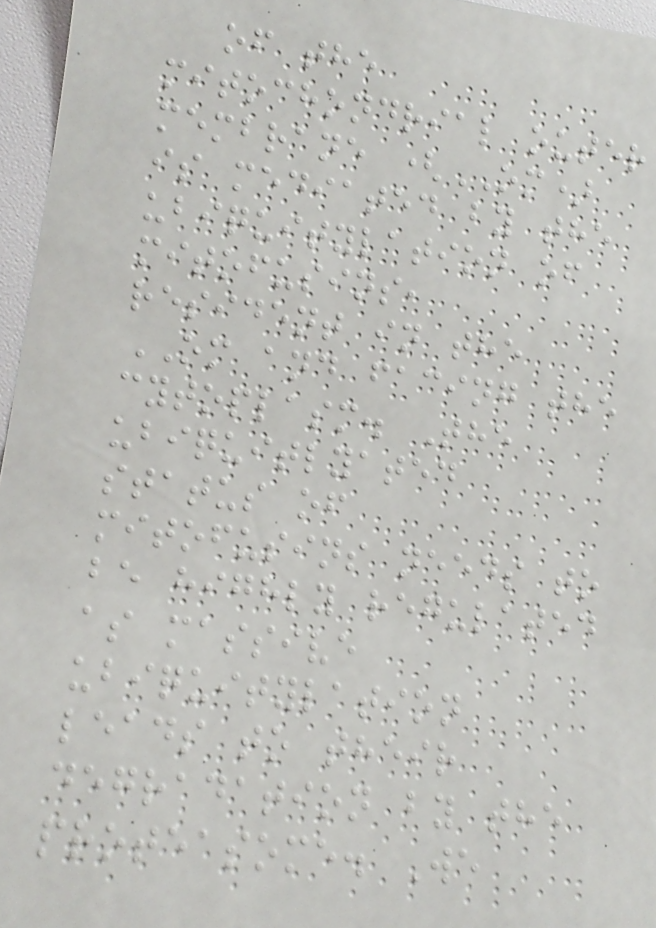of the
mitochondrial outer
membrane (OM)
is mediated by the
ubiquitylation of
mitofusins,
resident in the
OM and facing the
cytoplasm. The
ubiquitlyated
status of
mitofusins needs to
be highly regulated
as massive
ubiquitylation
leads to their
degradation by the
proteasome. We
